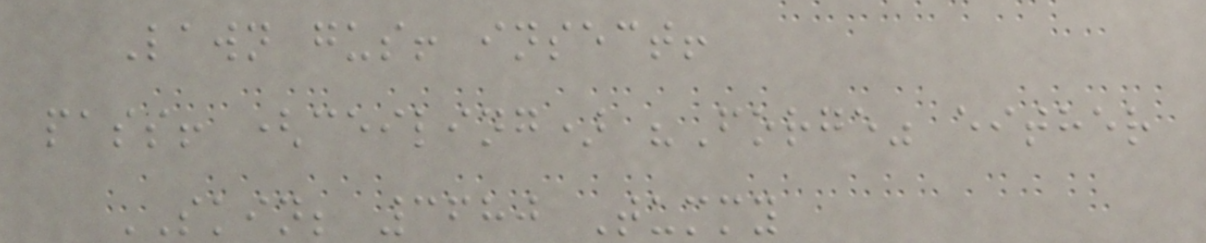Lawn gus! insect!
pass! (ceiling) "Forge" either
SKIN; 3680 Tummy
